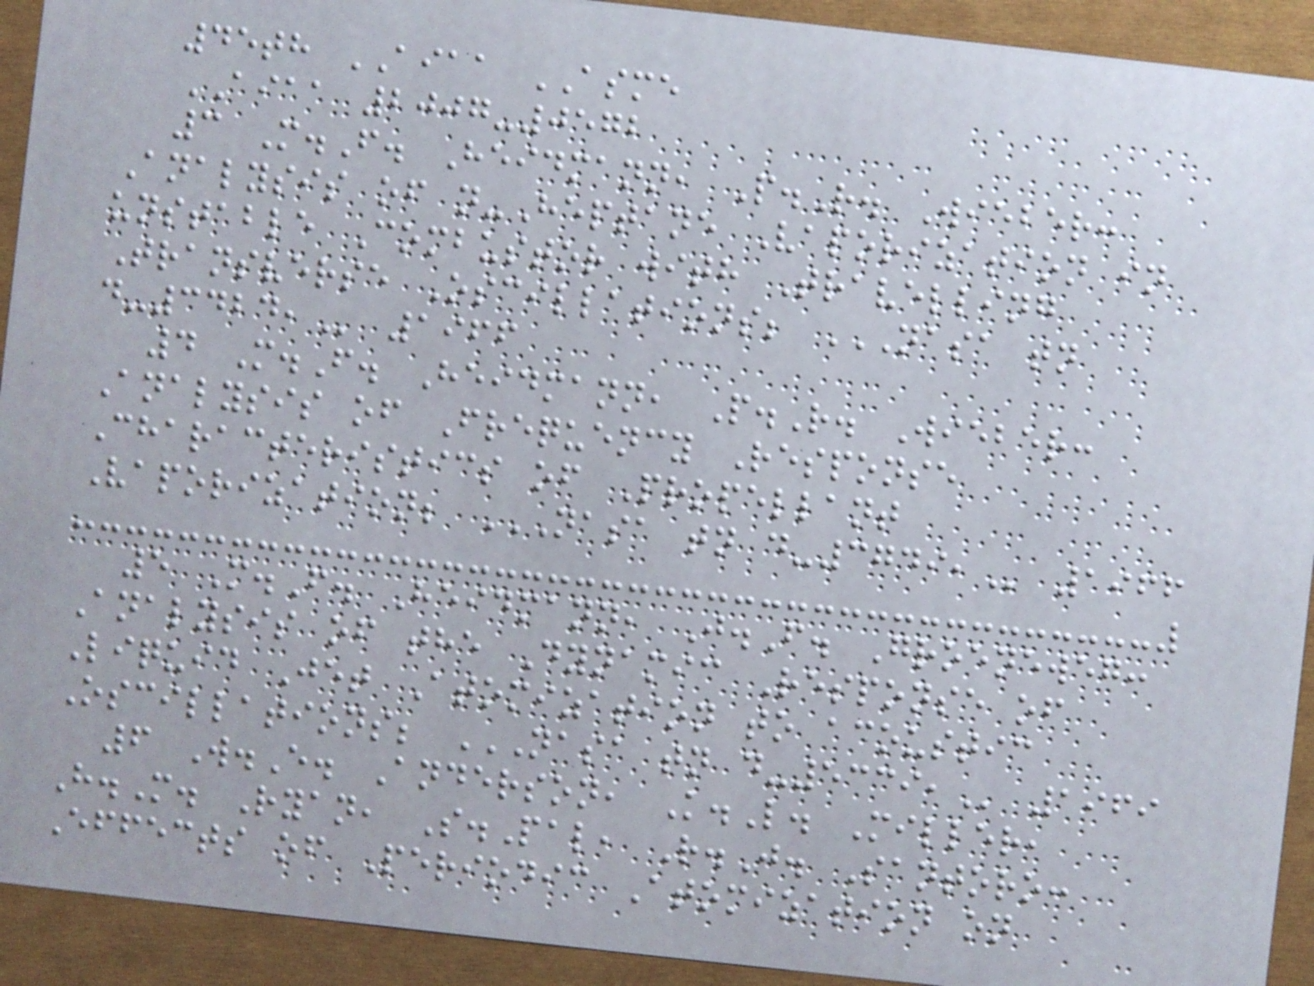45th AIAA ASME
AIAA 2007-0572
3 M.F. Heidmann, P.R. Wieber:
Analysis of n-Heptane Vaporization in
unstable Combustor with Travelling
Transverse Oscillations; NASA TN
D-3424, 1966
4 M.F. Heidmann, P.R. Wieber:
Analysis of Frequency Response
Characteristics of Propellant
Vaporization; NASA TN D-3749, 1966
5 M.F. Heidmann, J.F. Groeneweg:
Analysis of the Dynamic Response of
Liquid Jet Atomization to acoustic
Oscillations; NASA TN D-5339, 1969
6 W.E. Anderson, K.L. Miller,
H.M. Ryan, S.Pal, R.J. Santoro:
Effects of Periodic Atomization on
